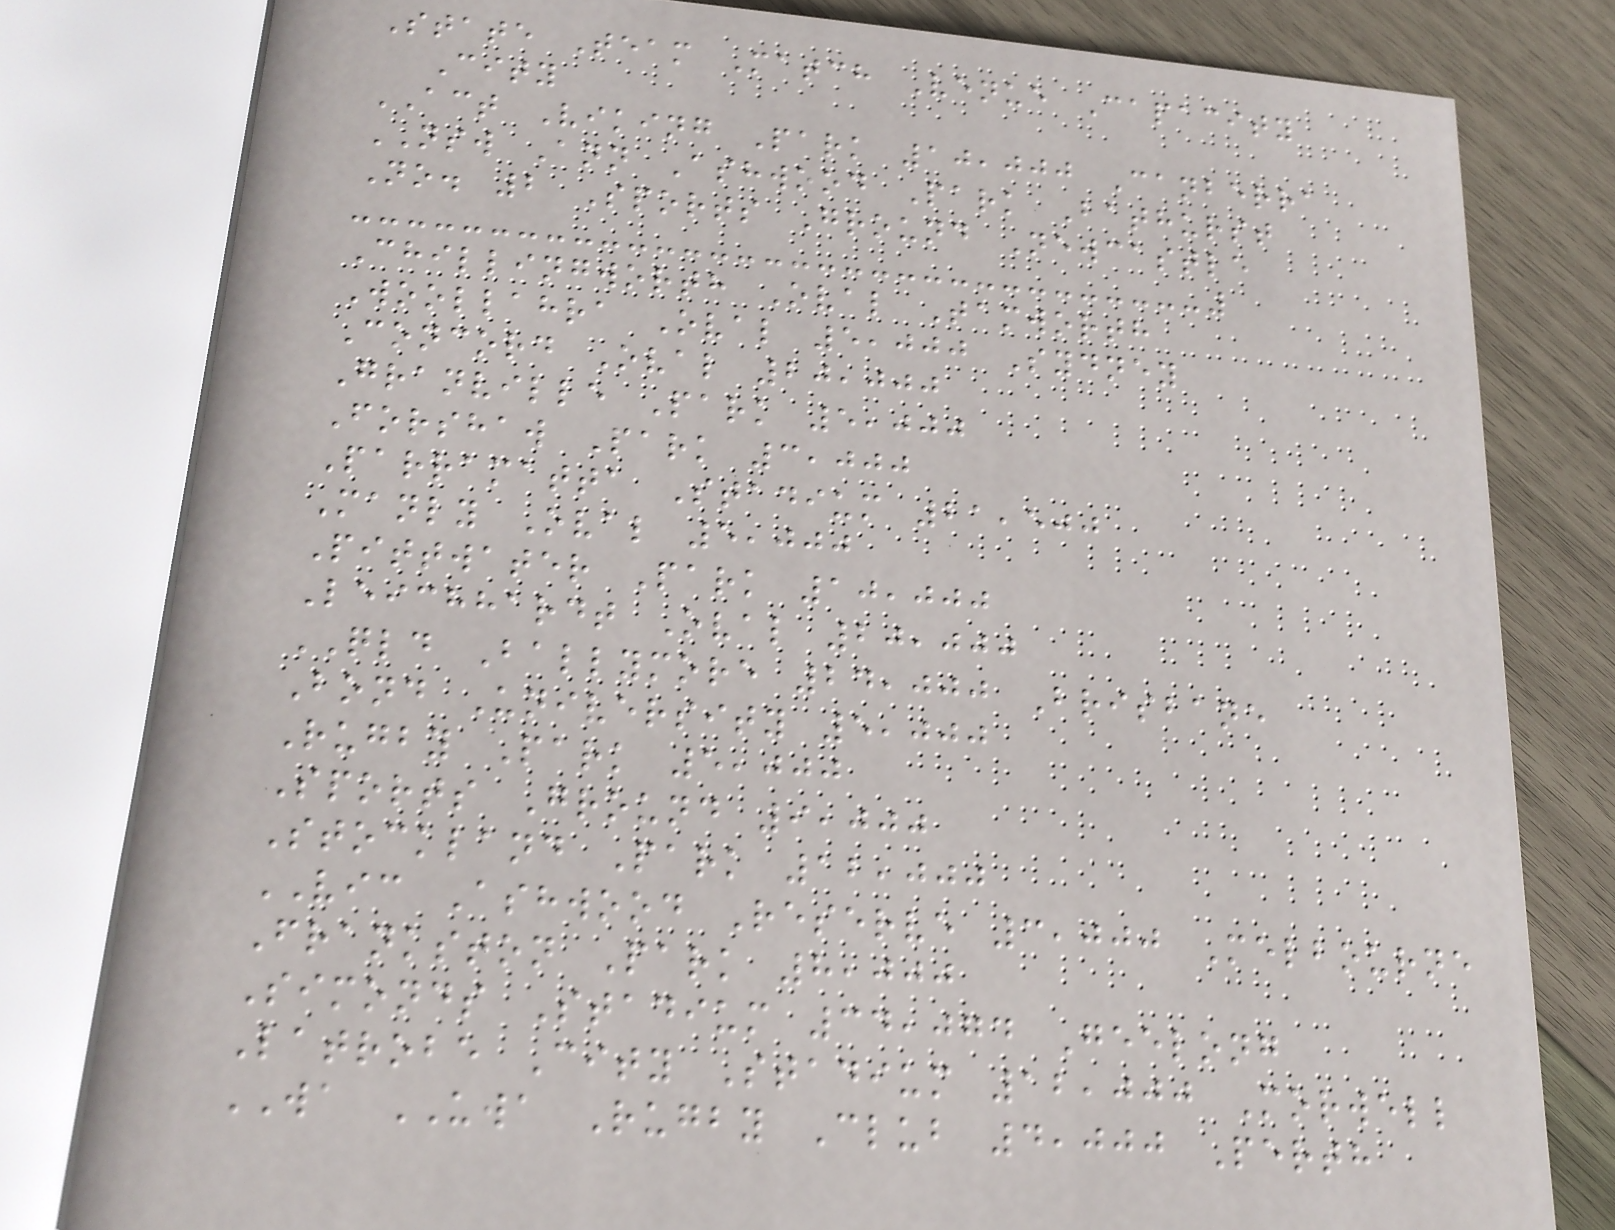State Team Match Venue Capacity
City
ACT Viking Park 10,000 Canberra
NSW Ann Ashwood Park Bathurst
No. 2 Sports Ground Newcastle
Chillingworth Oval Tamworth
Woollahra Oval 5,000 Sydney
Concord Oval 20,000
Granville Park 5,000
Forshaw Park 3,000
Parramatta Stadium 21,500
Manly Oval 5,000
Pittwater Park 10,000
Leichhardt Oval 20,000
QLD Ballymore 24,000 Brisbane
Bond University 5,000
Rugby Park 5,000
Sports Ground 9,000
Stockland Park 12,000
VIC Ashwood Reserve 3,000 Melbourne
Frankston Park 8,000
Simonds Stadium 34,074 Geelong
Latrobe City Stadium 12,000 Morwell
WA UWA Rugby Club 4,000 Perth
